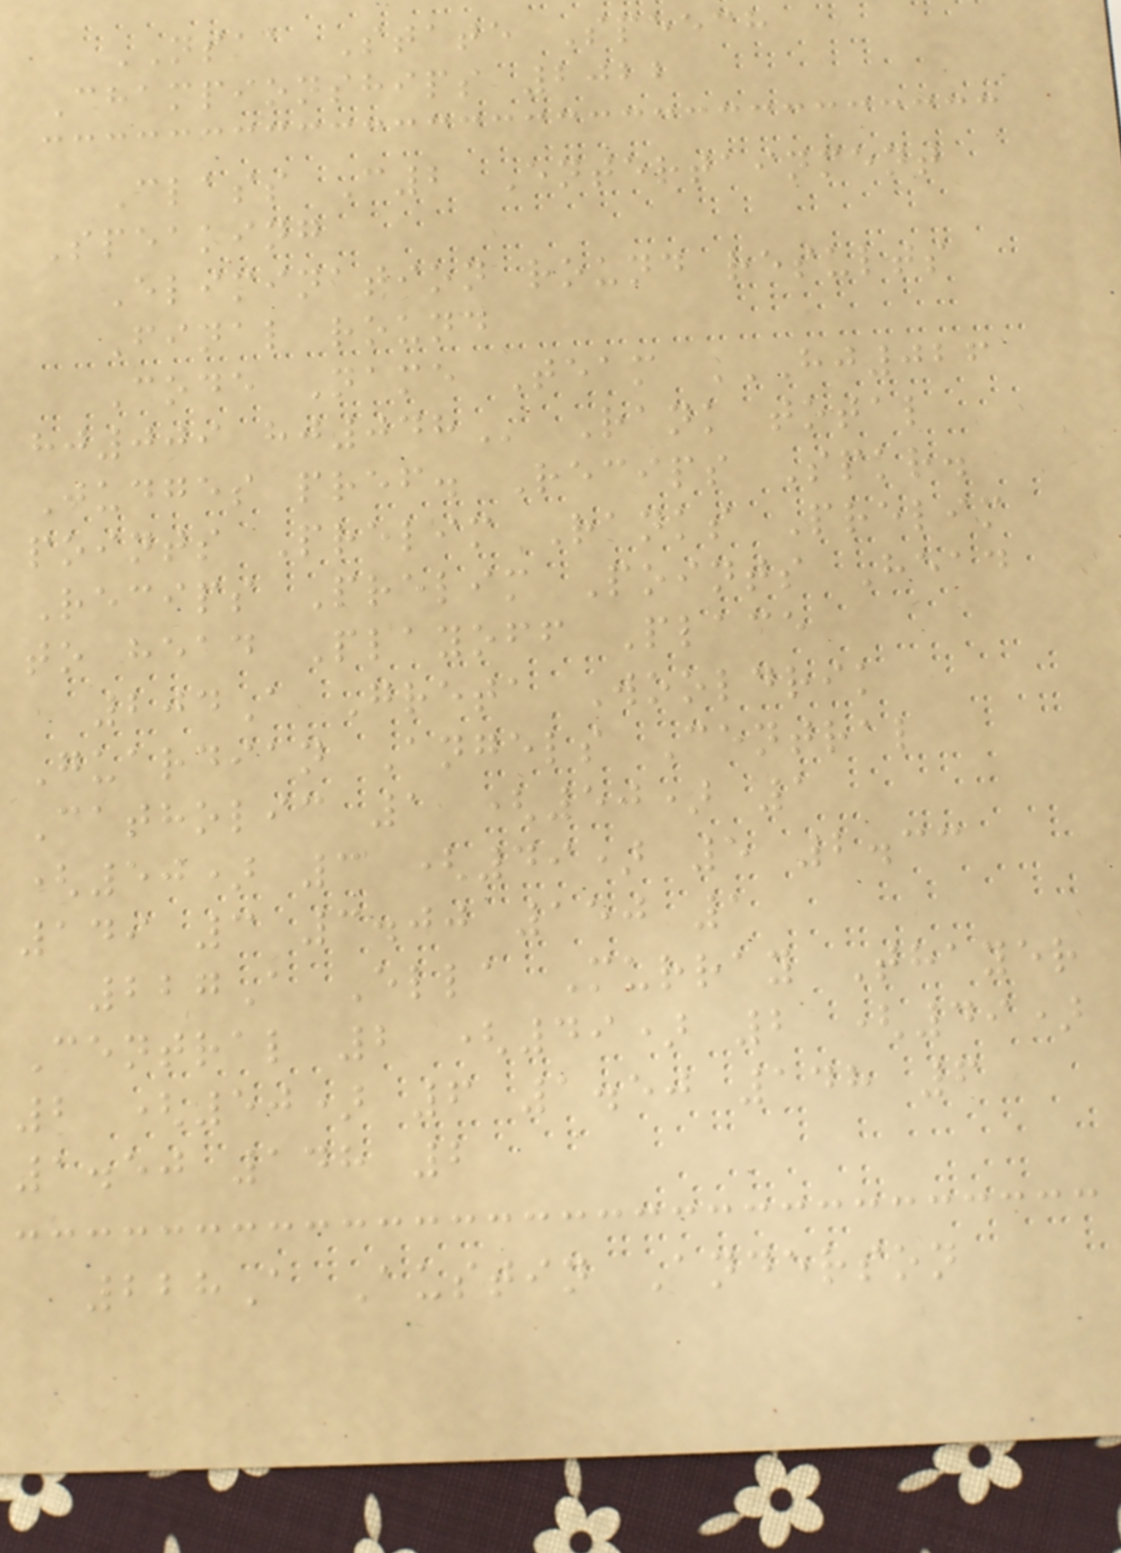NSAA State Speech
Championships 2022
Class C2 Entertainment
Speaking
Elimination round results
Final round
Code Name Team HJ026
HJ009 HJ048 Rank total
Judges pref. Recips Spkr.
points Prelim Ranks Prelim
Recips Prelim Points Head
to head Playoff Place
204A Greta Wooldrik
Guardian Angels Central
Catholic 1 (50) 1
(50) 3 (49) 5 2.33
149 3 3.00 150 1
227A Ella Murray Thayer
Central 2 (49) 2 (49)
2 (50) 6 1.50 148 6
1.50 148 2
228A Austin Anderson
